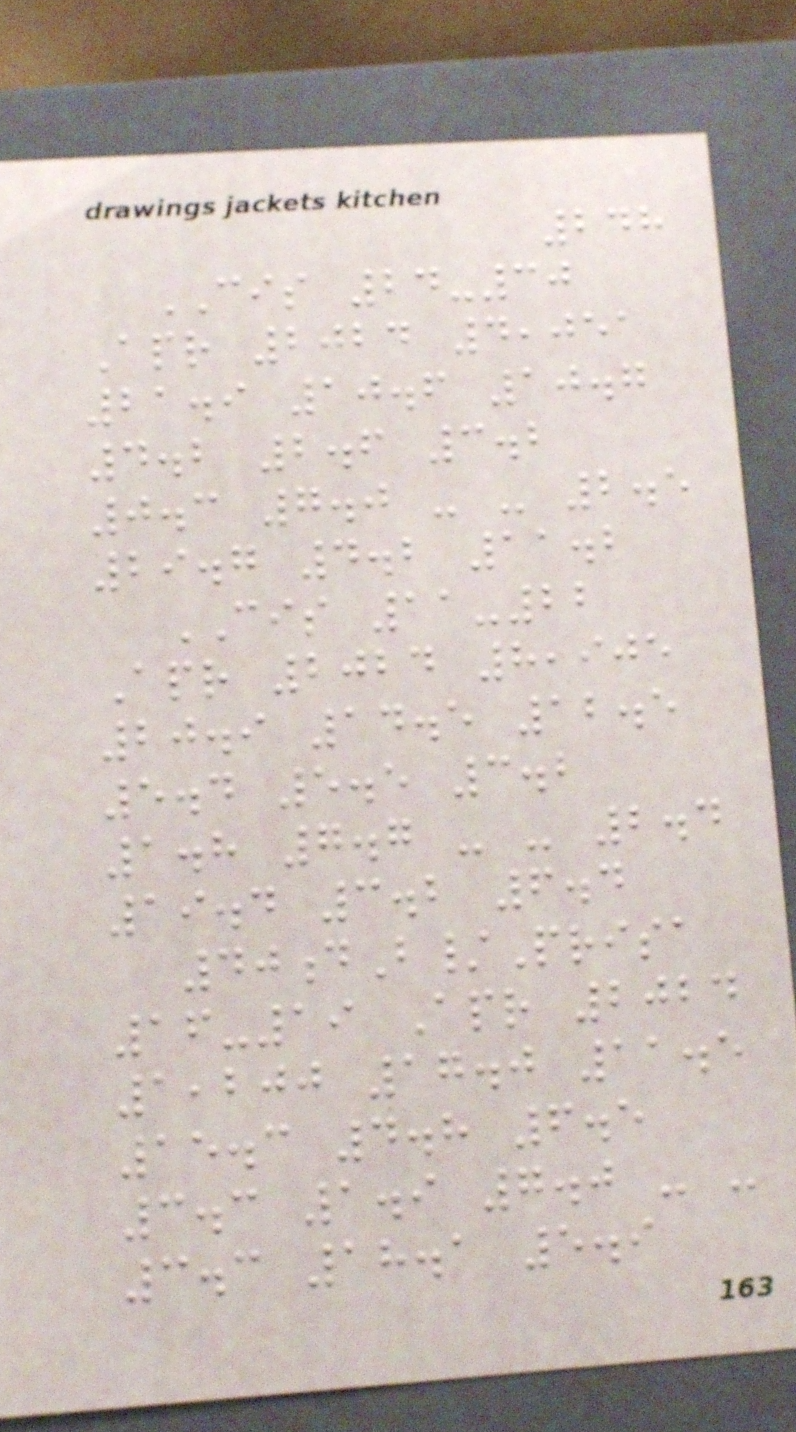248
CIS 24-30
Apr 2024 4,051
21.9 10.6 10.7
4.2 2.6 3.2
0.3 7.0 - - 2.5
29.7 4.2 11.2
CIS 11-22
Apr 2024 8,905
20.9 14.5 12.5
5.4 5.5 3.2
1.8 7.7 - - 2.4
19.4 3.2 6.4
40dB/Prisa
16-19 Apr 2024
1,200 17.0 11.5
15.3 4.8 6.5
3.3 1.9 7.0 - -
3.3 18.1 5.9
